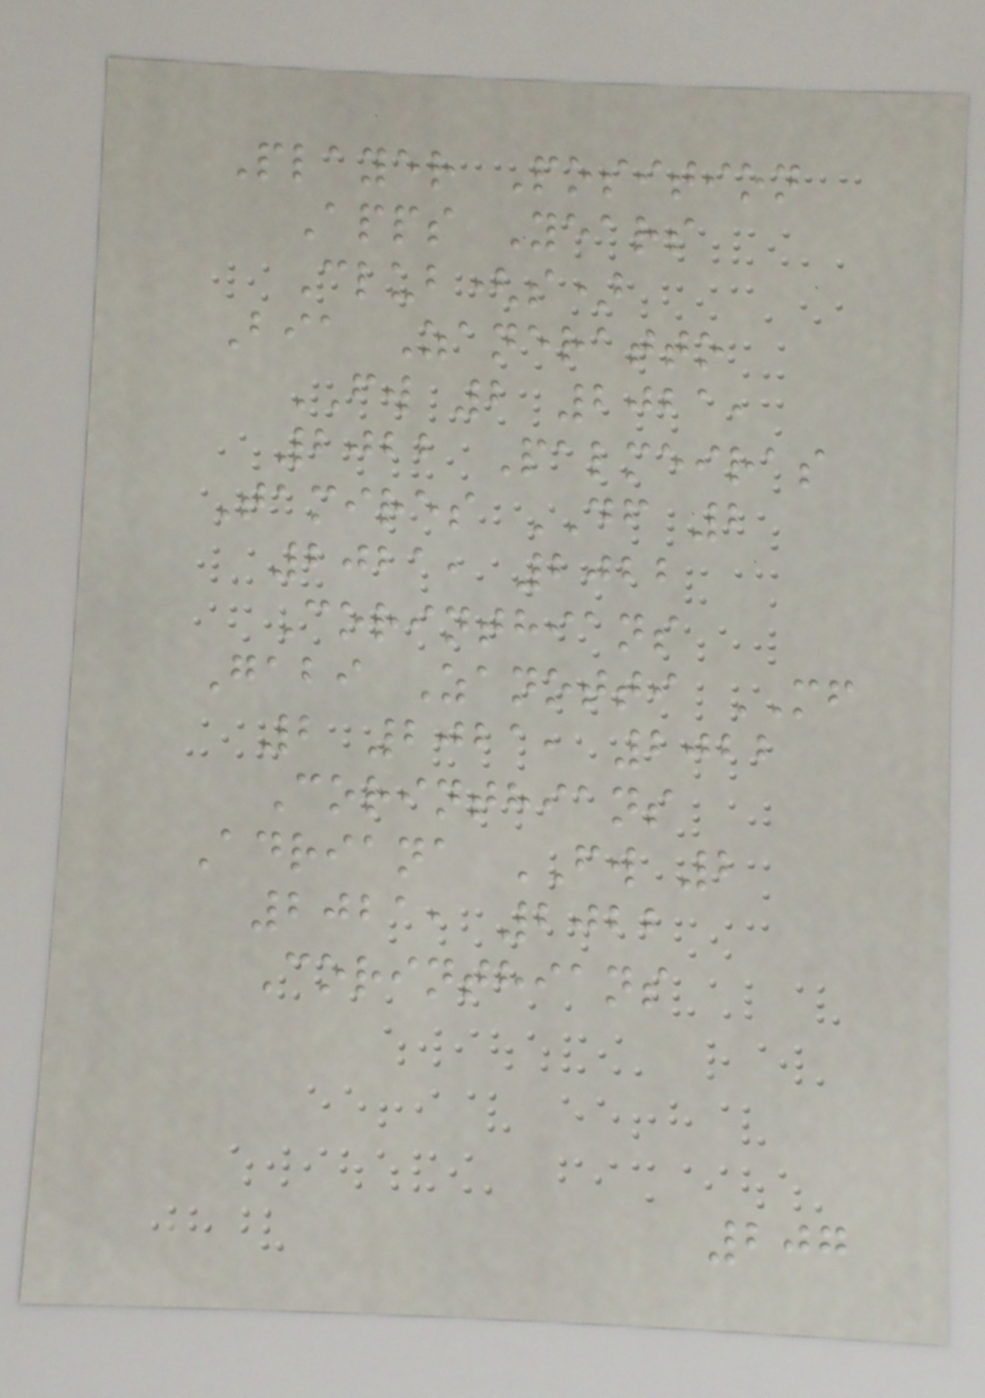Player Position
Apps Years
Club(s)
Bia Zaneratto
FW 2 2021,
2022 Palmeiras
Tamires DF 2
2021, 2022
Corinthians
Gabi Zanotti MF
2 2021, 2022
Corinthians
Adriana FW 2
2021, 2022
Corinthians
207
